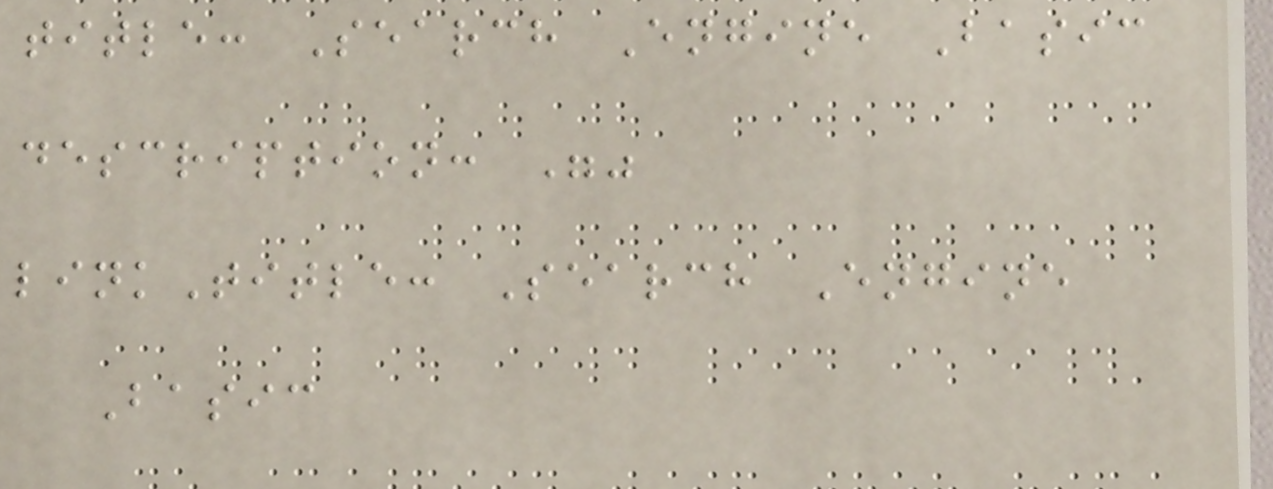title: Search Engine Basic
description: ""
linkTitle: Search Engine
Basic
